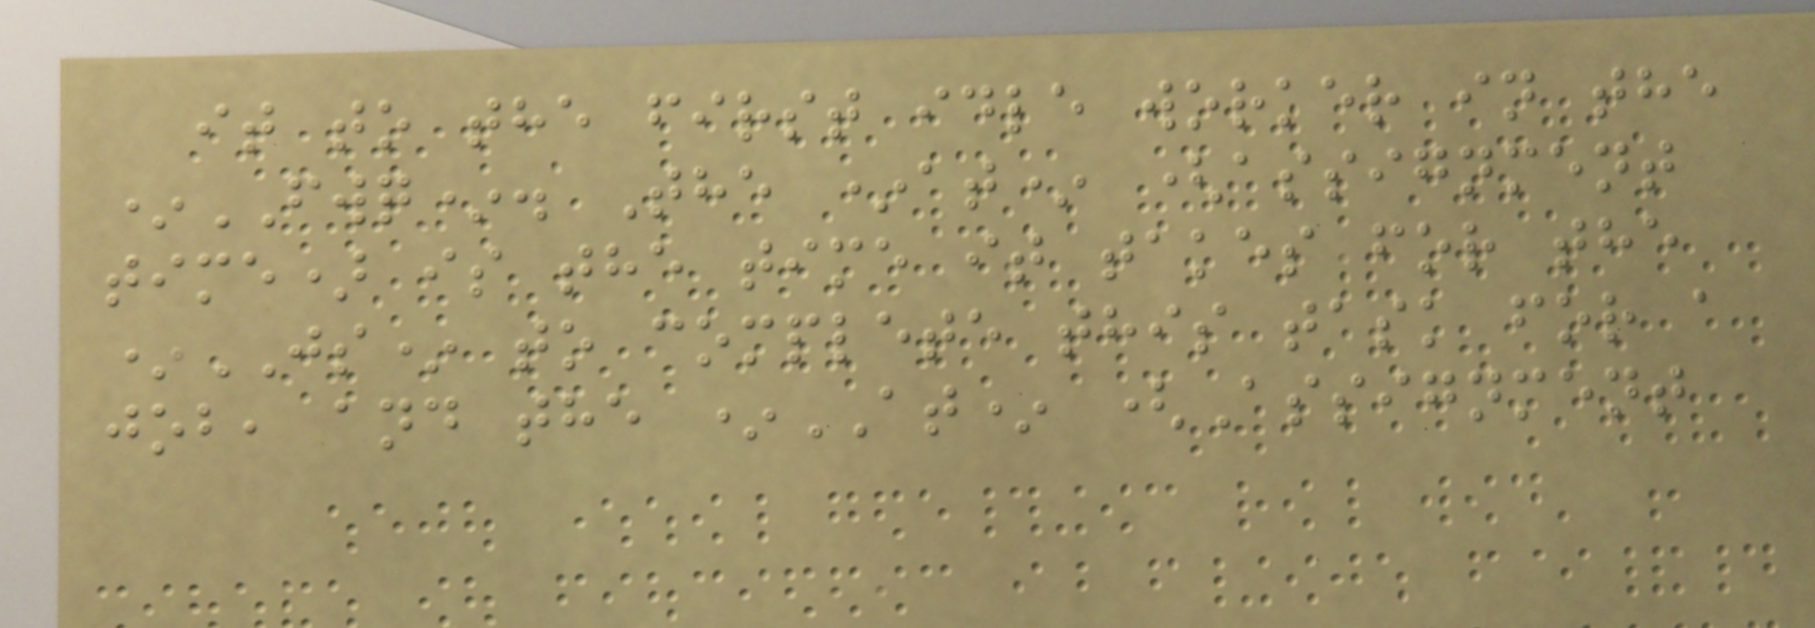it to the first idle worker in the
*FWQ*. The *at* (assignment
time) is the time it takes for the
*JS* to complete this task for a
job, and the *AT* (Assignment
